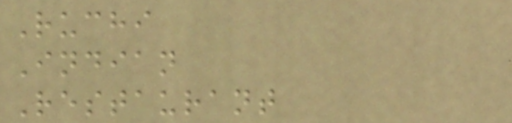Ruchi
Indian
Restaurant
